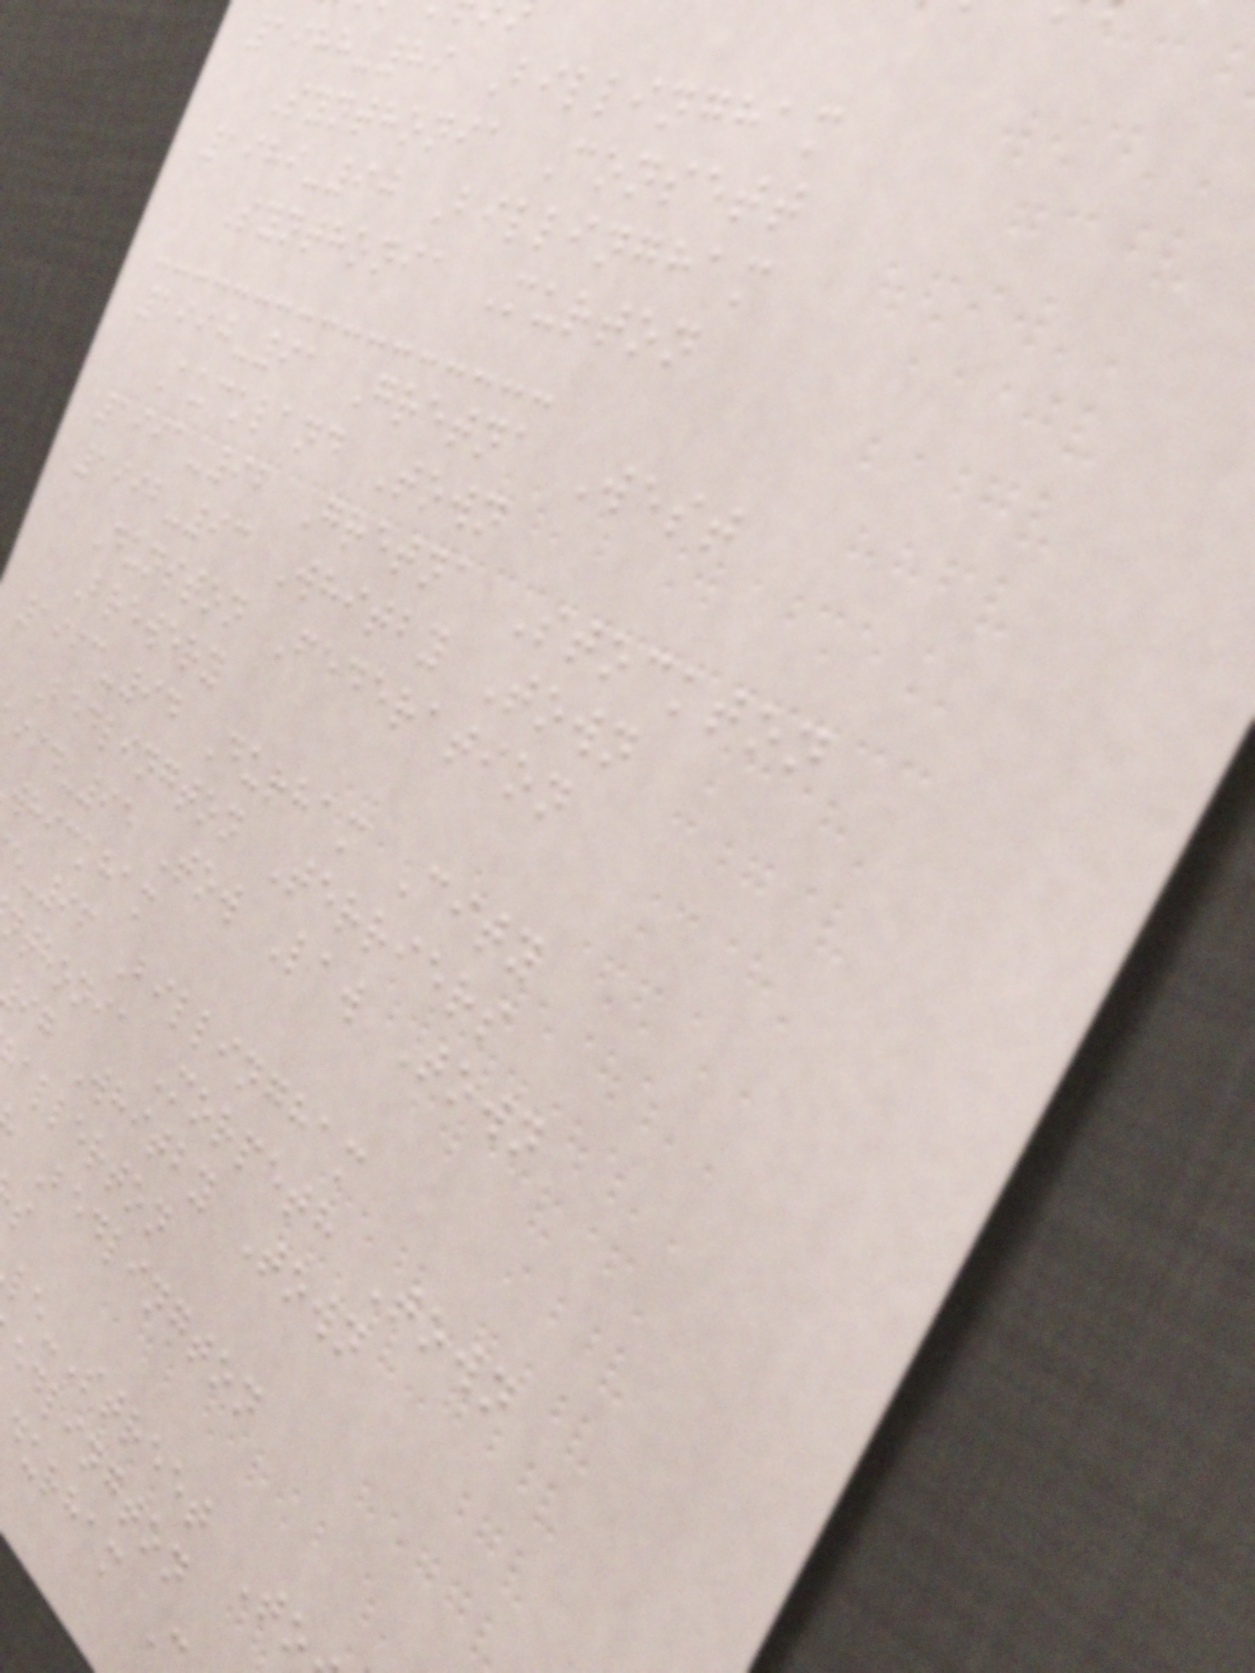1988-89 Billingham
Synthonia Consett
1989-90 Billingham
Synthonia Murton
1990-91 Gretna West
Auckland Town
1991-92 Gretna Stockton
1992-93 Whitby Town
Dunston Federation
Brewery
1993-94 Durham City
Bedlington Terriers
-95 Tow Law Town
whickham
-96 Billingham
nthonia Morpeth Town
ig Whitby Town
allerton
Bedlington
le-Street To
edlington
durham
